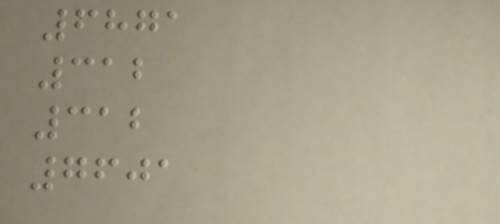6871
312
312
7601
